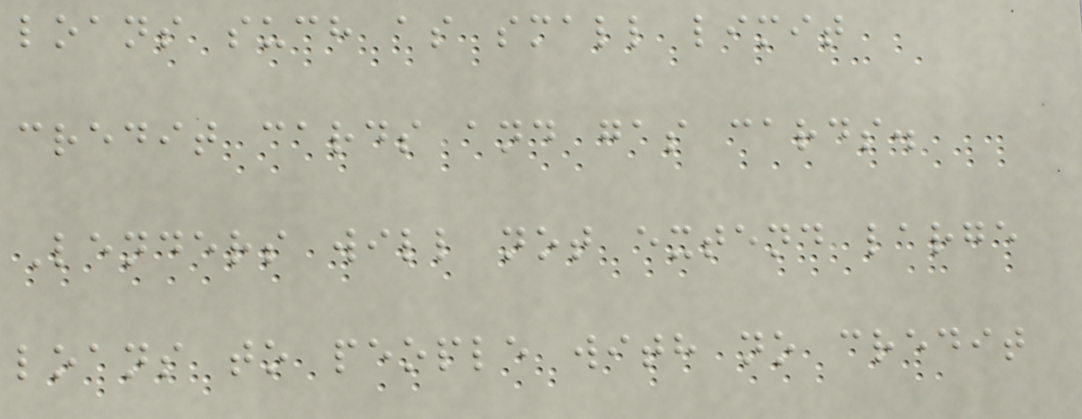loans such as small limit
credit cards and gas cards.
Lenders will not extend large
loans to people with no credit
